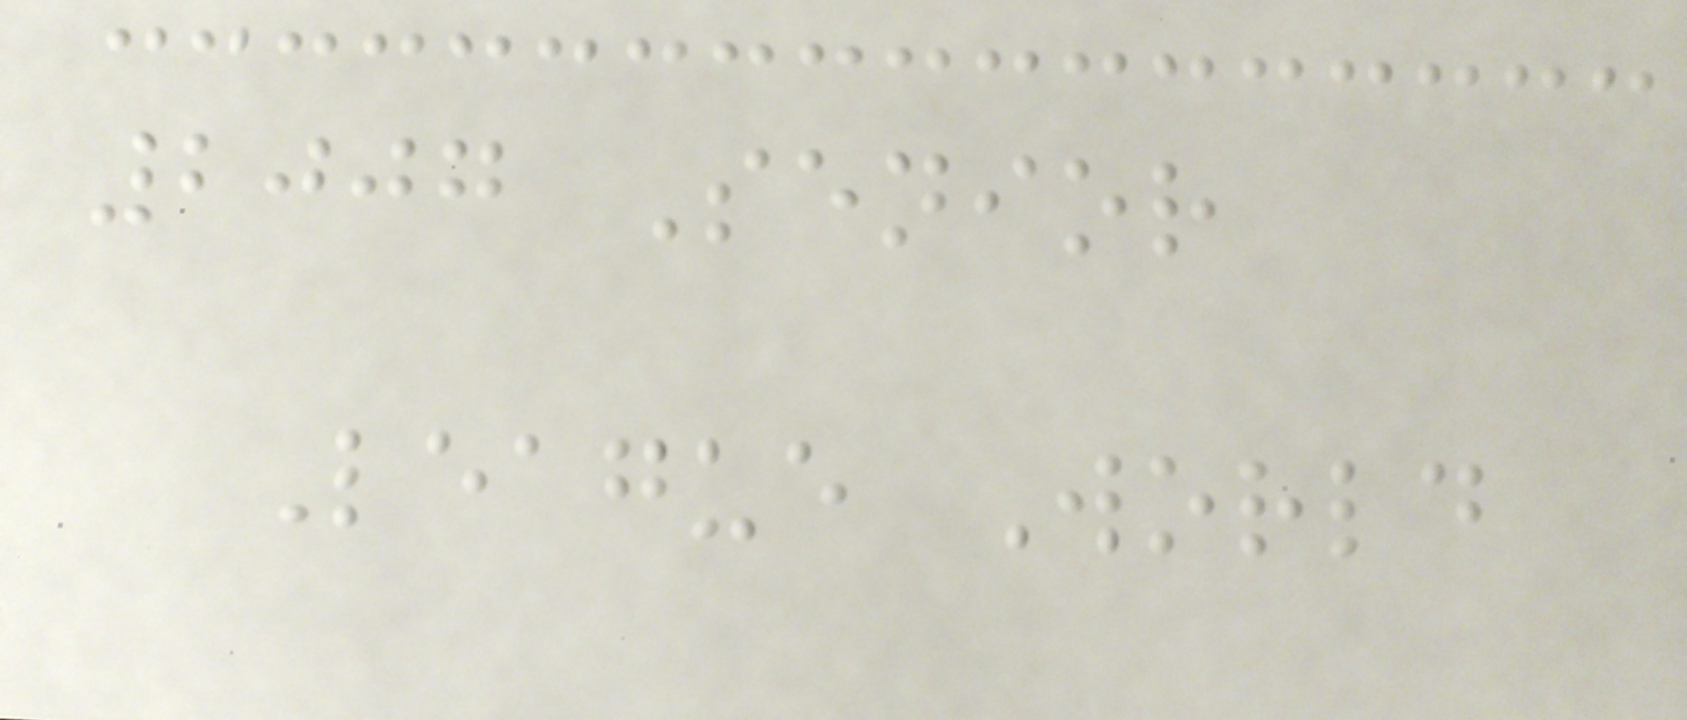2007 Senior
League World
